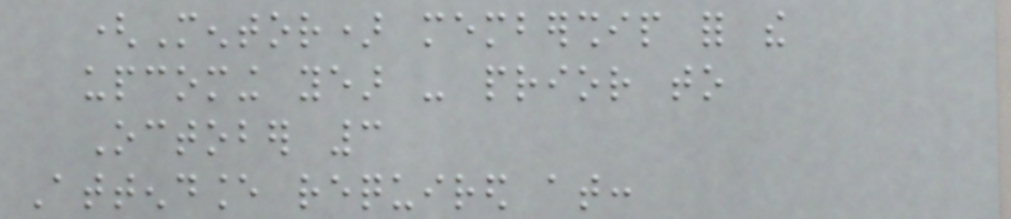(Mentor) membership for the
upcoming year - prior to
October 3
Attendance required at:
